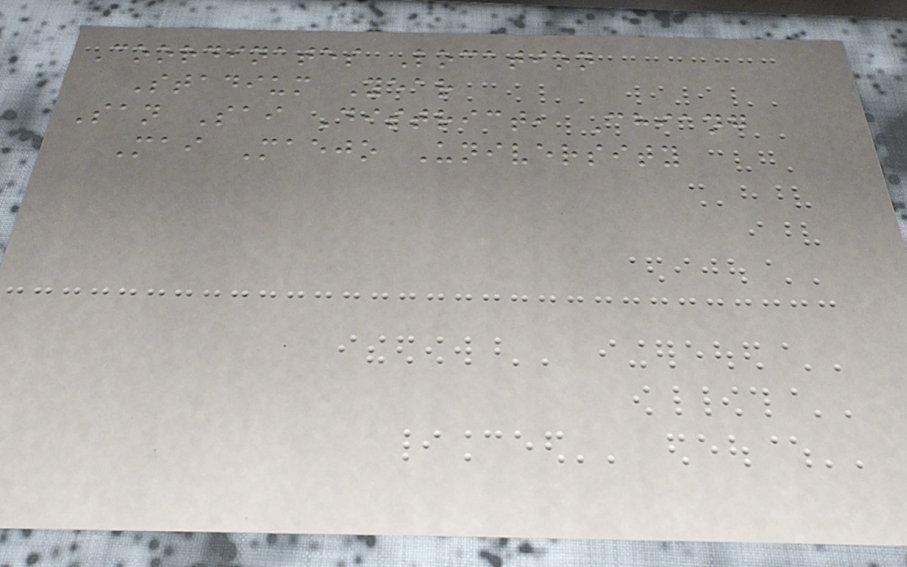Coordinates Location
Stadium Year
San Sai District, Chiang
Mai Maejo University
